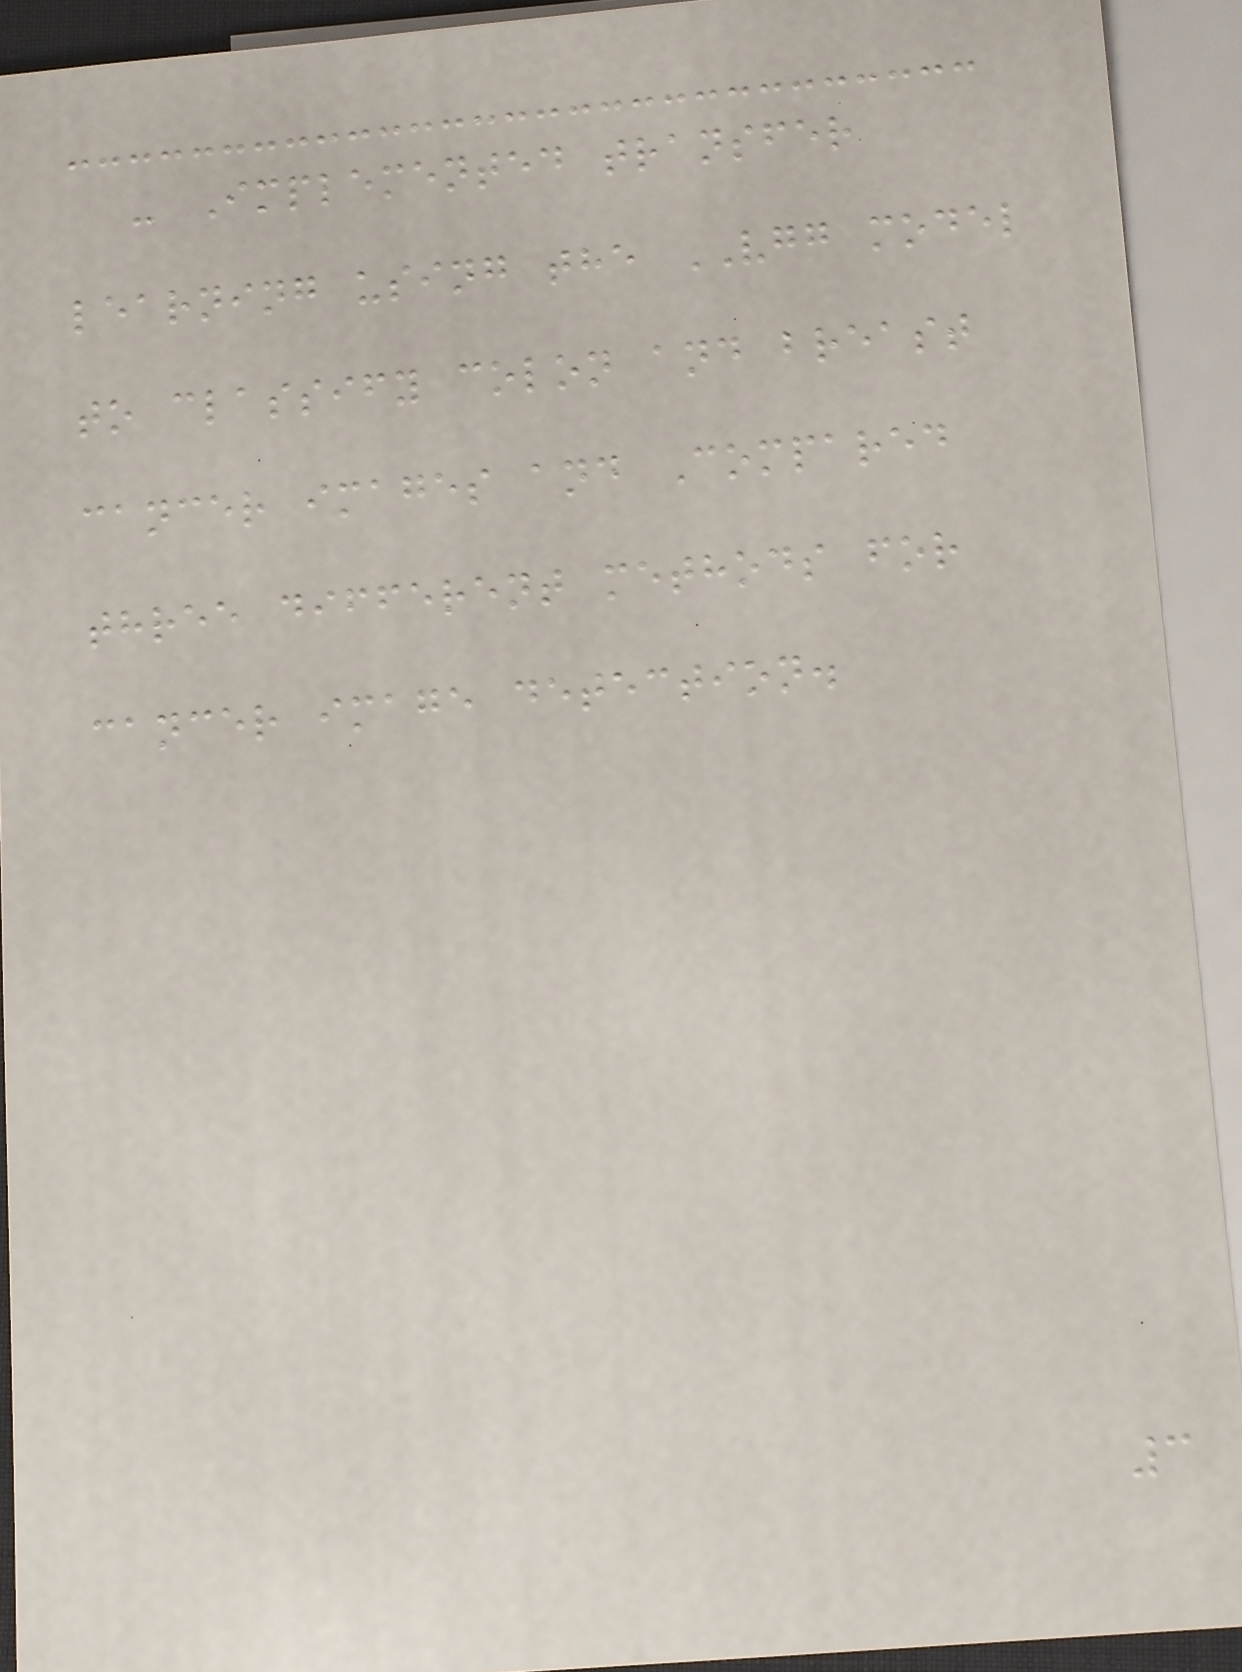- Implemented transfer
learning using the VGG model
to classify colon and breast
cancer images and Compared
three different methods for
cancer image detection.
3
